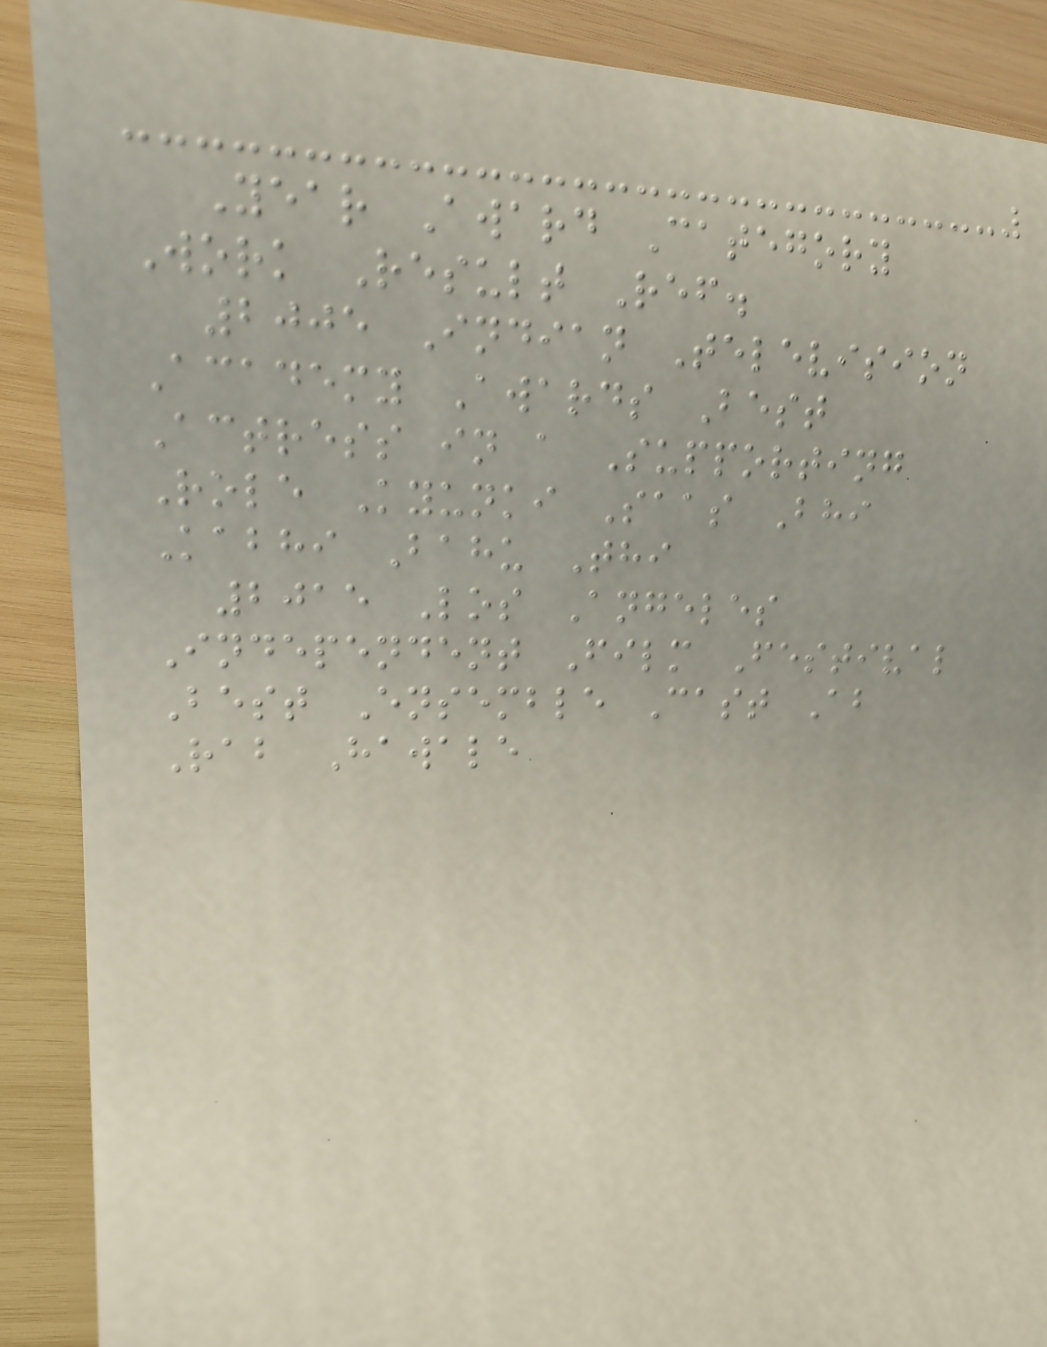Year Award Category
Work Result Ref.
2005 Indian Television
Academy Awards Best
Actress in a Supporting
Role Kyunki Saas Bhi
Kabhi Bahu Thi
2015 Los Angeles
Independent Film Festival
Best Ensemble Cast Ab
Rab Hawale
